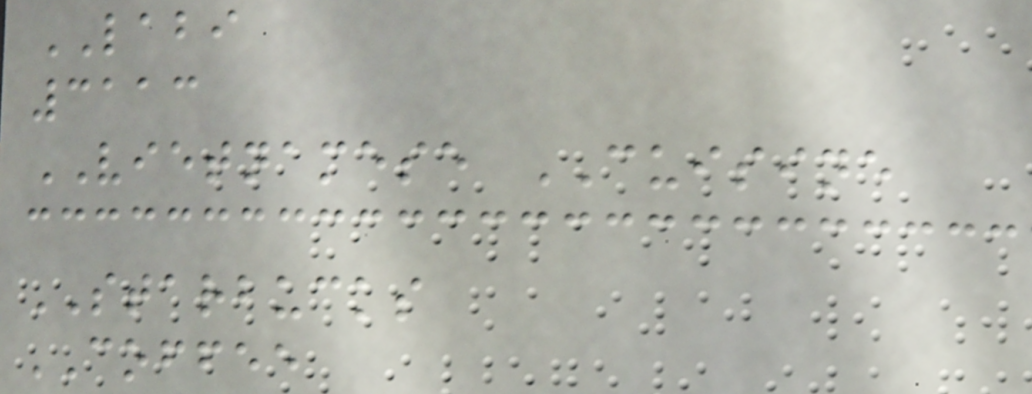LABI
3113
VIETNAMESE CUISINE
STARBUCKS
COFFEE
